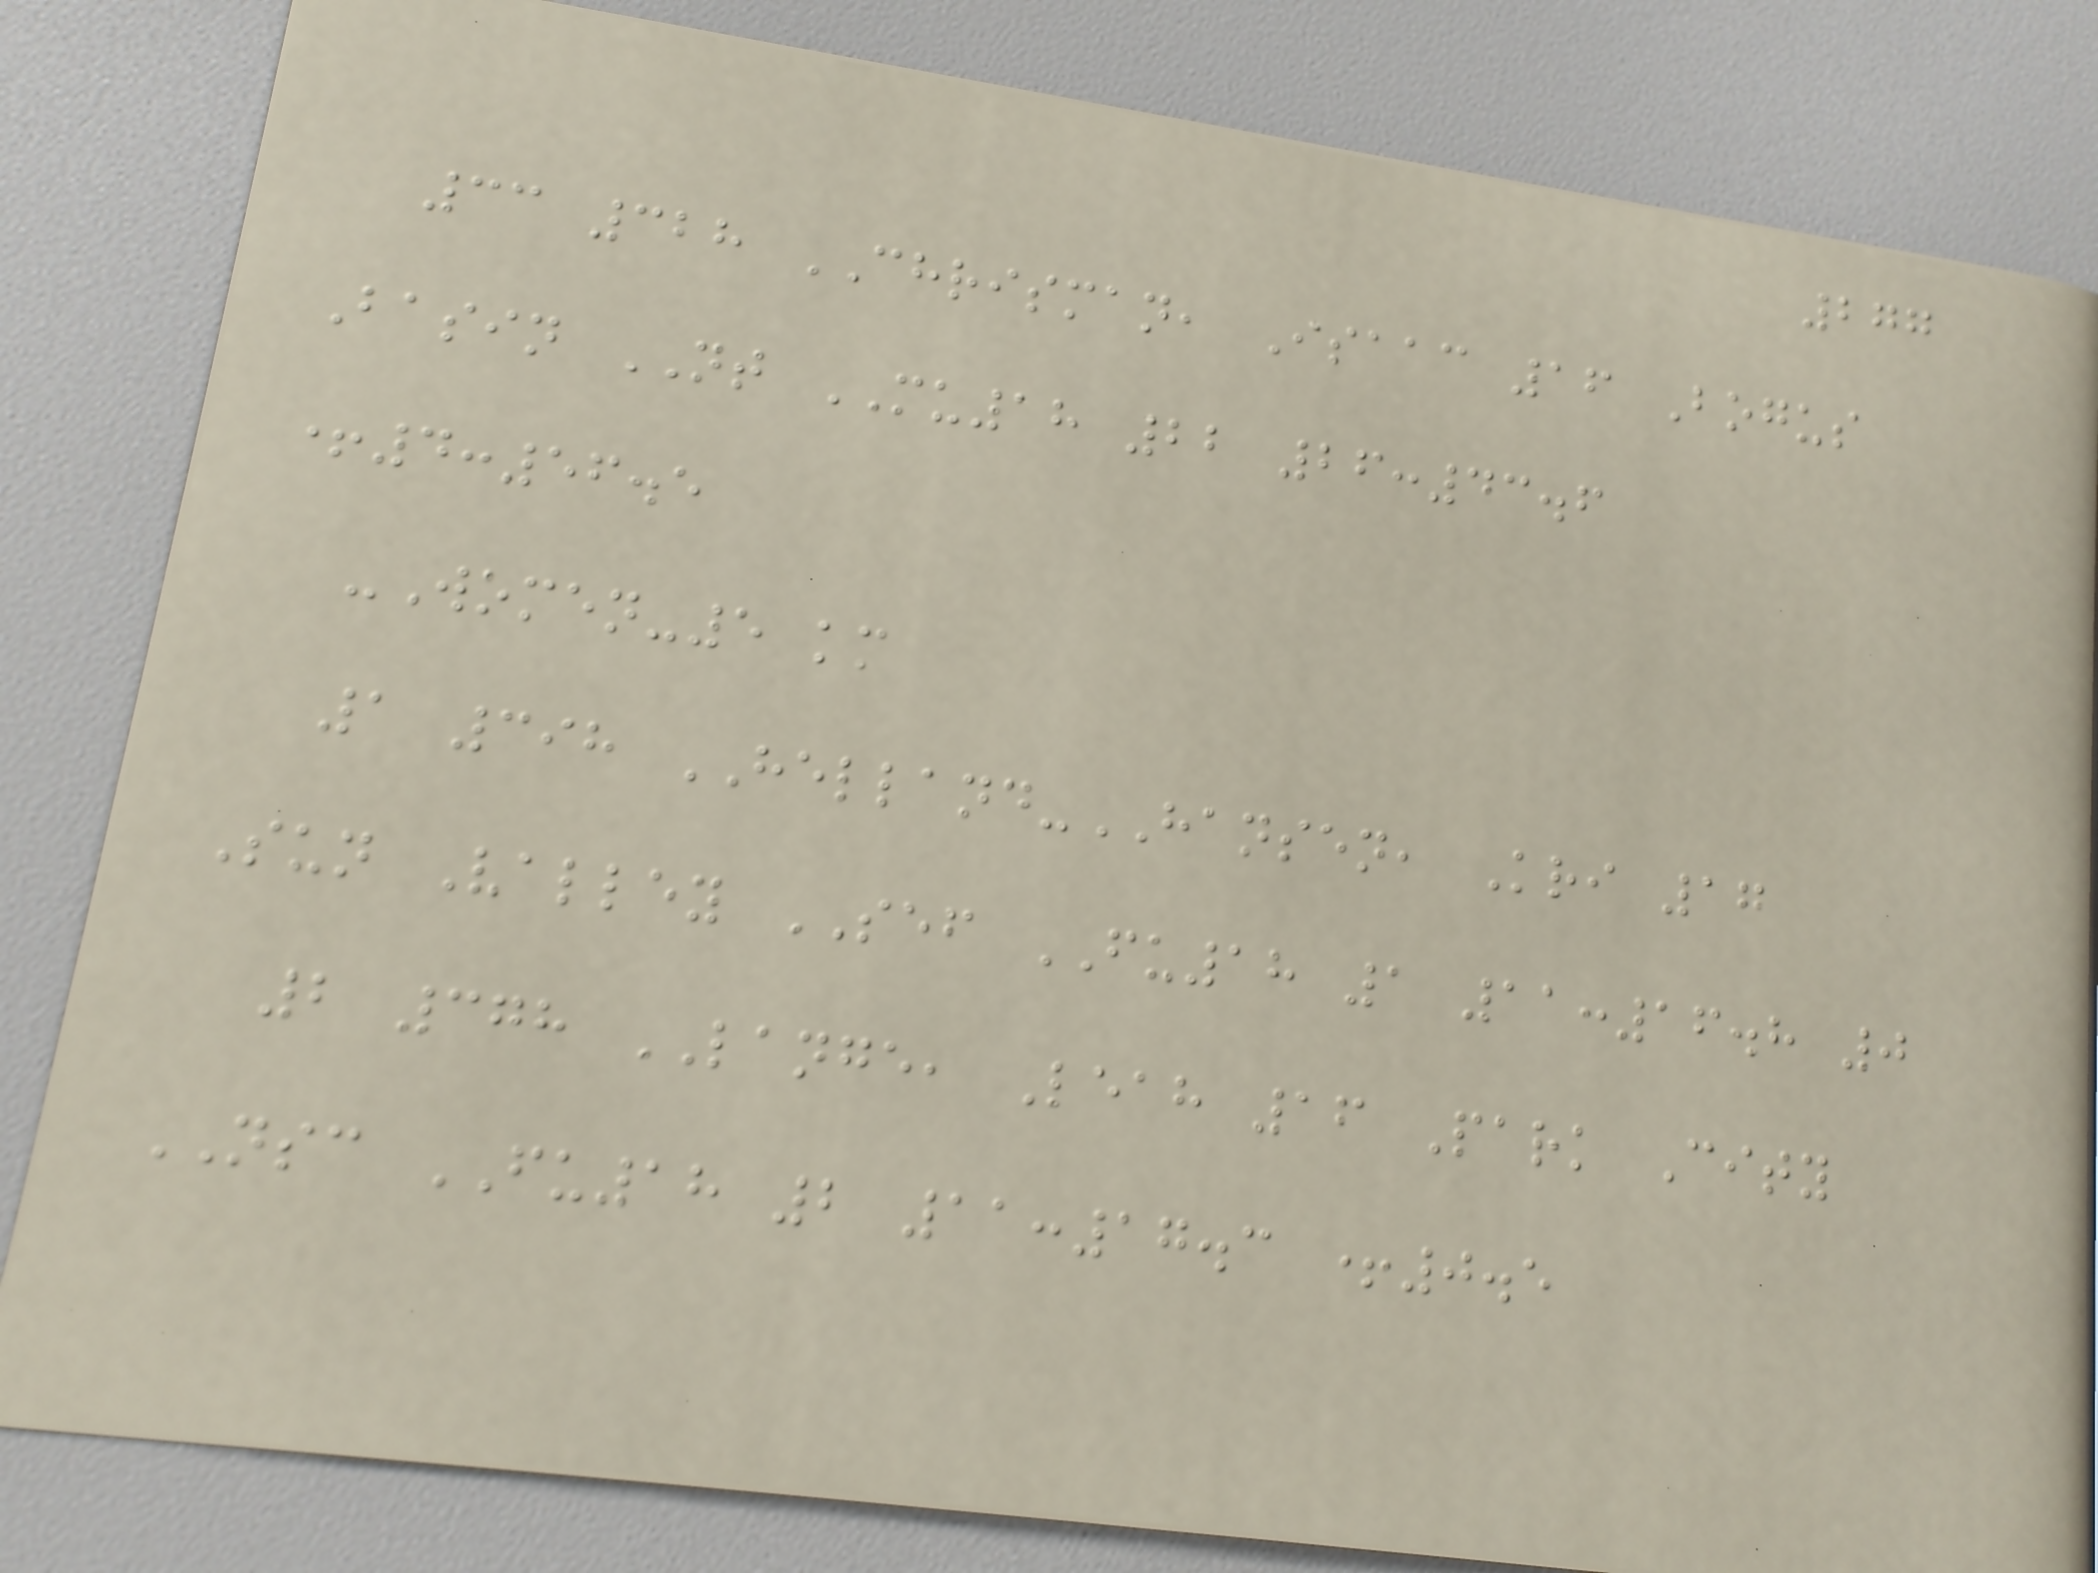277
33 328 CHRISMAN, Isaac 16 Bogus
Basin NT MU18 22 26:43.6
+4:56.5
-Women-5 km
1 398 HELLAND-HANSEN, Kri 17
Sun Valley SEF FU18 1 11:16.8 0
2 378 LANGE, Leah 16 Park City
NSC FU18 2 11:17.3 +0.5
